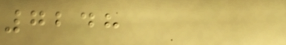7248
